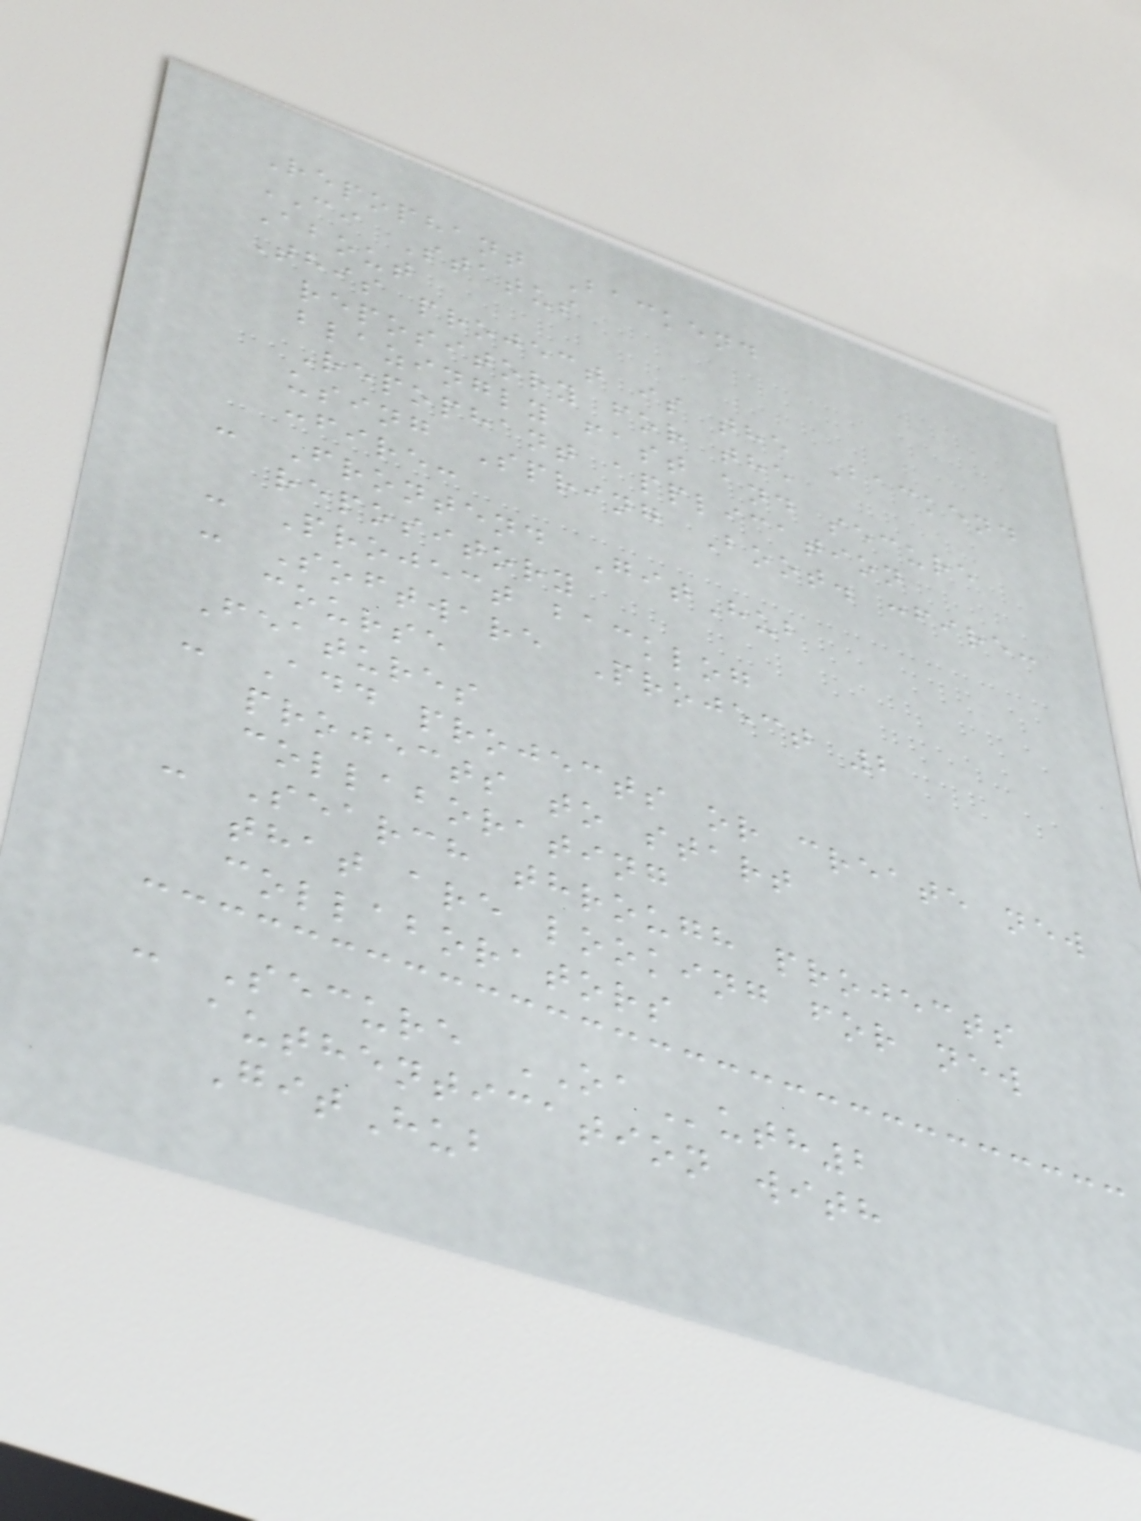Repophant Backend
CI Status
About
This project is the Backend
repository for the
blazingly fast and secure
Repophant application
using Spring Boot. :fire:
:fire:
- Frontend GitHub
repository
- Project backlog
- Software Project 2
course
Features
- Add projects or create new
projects to start
collaborating
- Search through projects
that are looking for new
collaborators
- Secure OAuth2
authentication with
GitHub
